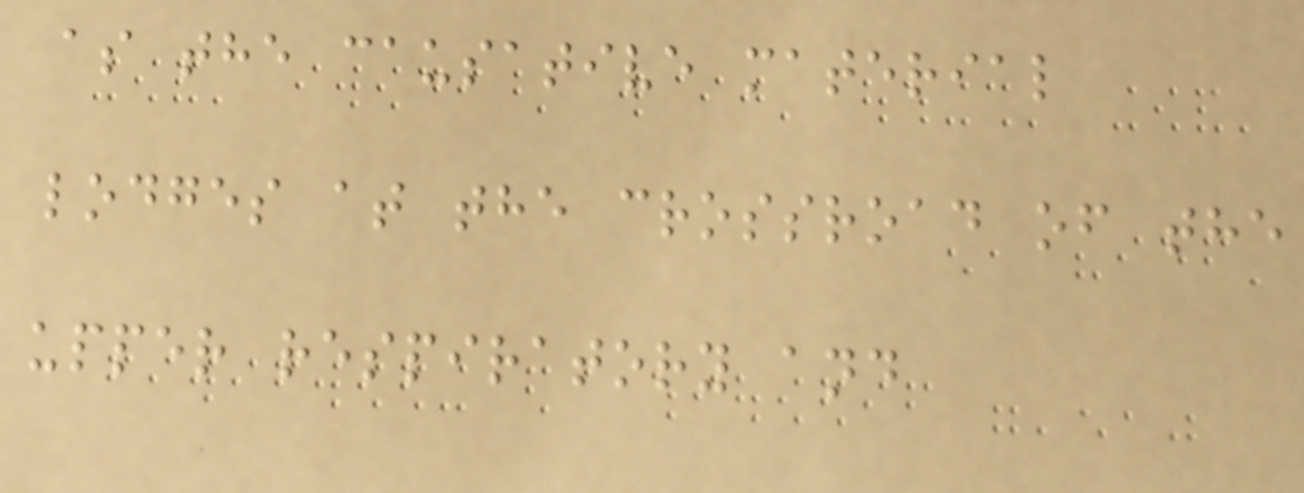as the causative material
lodges at the crossroad of the
upper respiratory and
